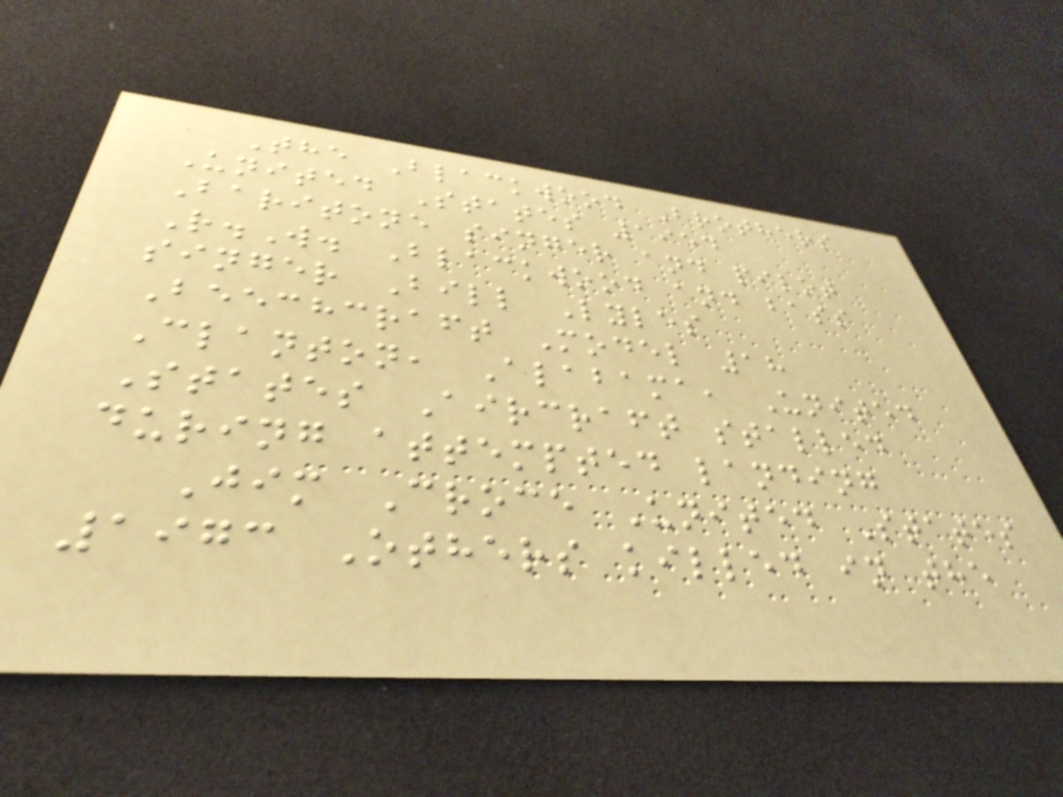The Blackwood Brothers
United States 1954
Baritone singer and pilot
R.W. Blackwood and bass
singer Bill Lyles
Beechcraft Model 18
Clanton, Alabama, United
States Aircraft stalled
during attempted landing
Jim Croce United States
1973 Others killed in the
